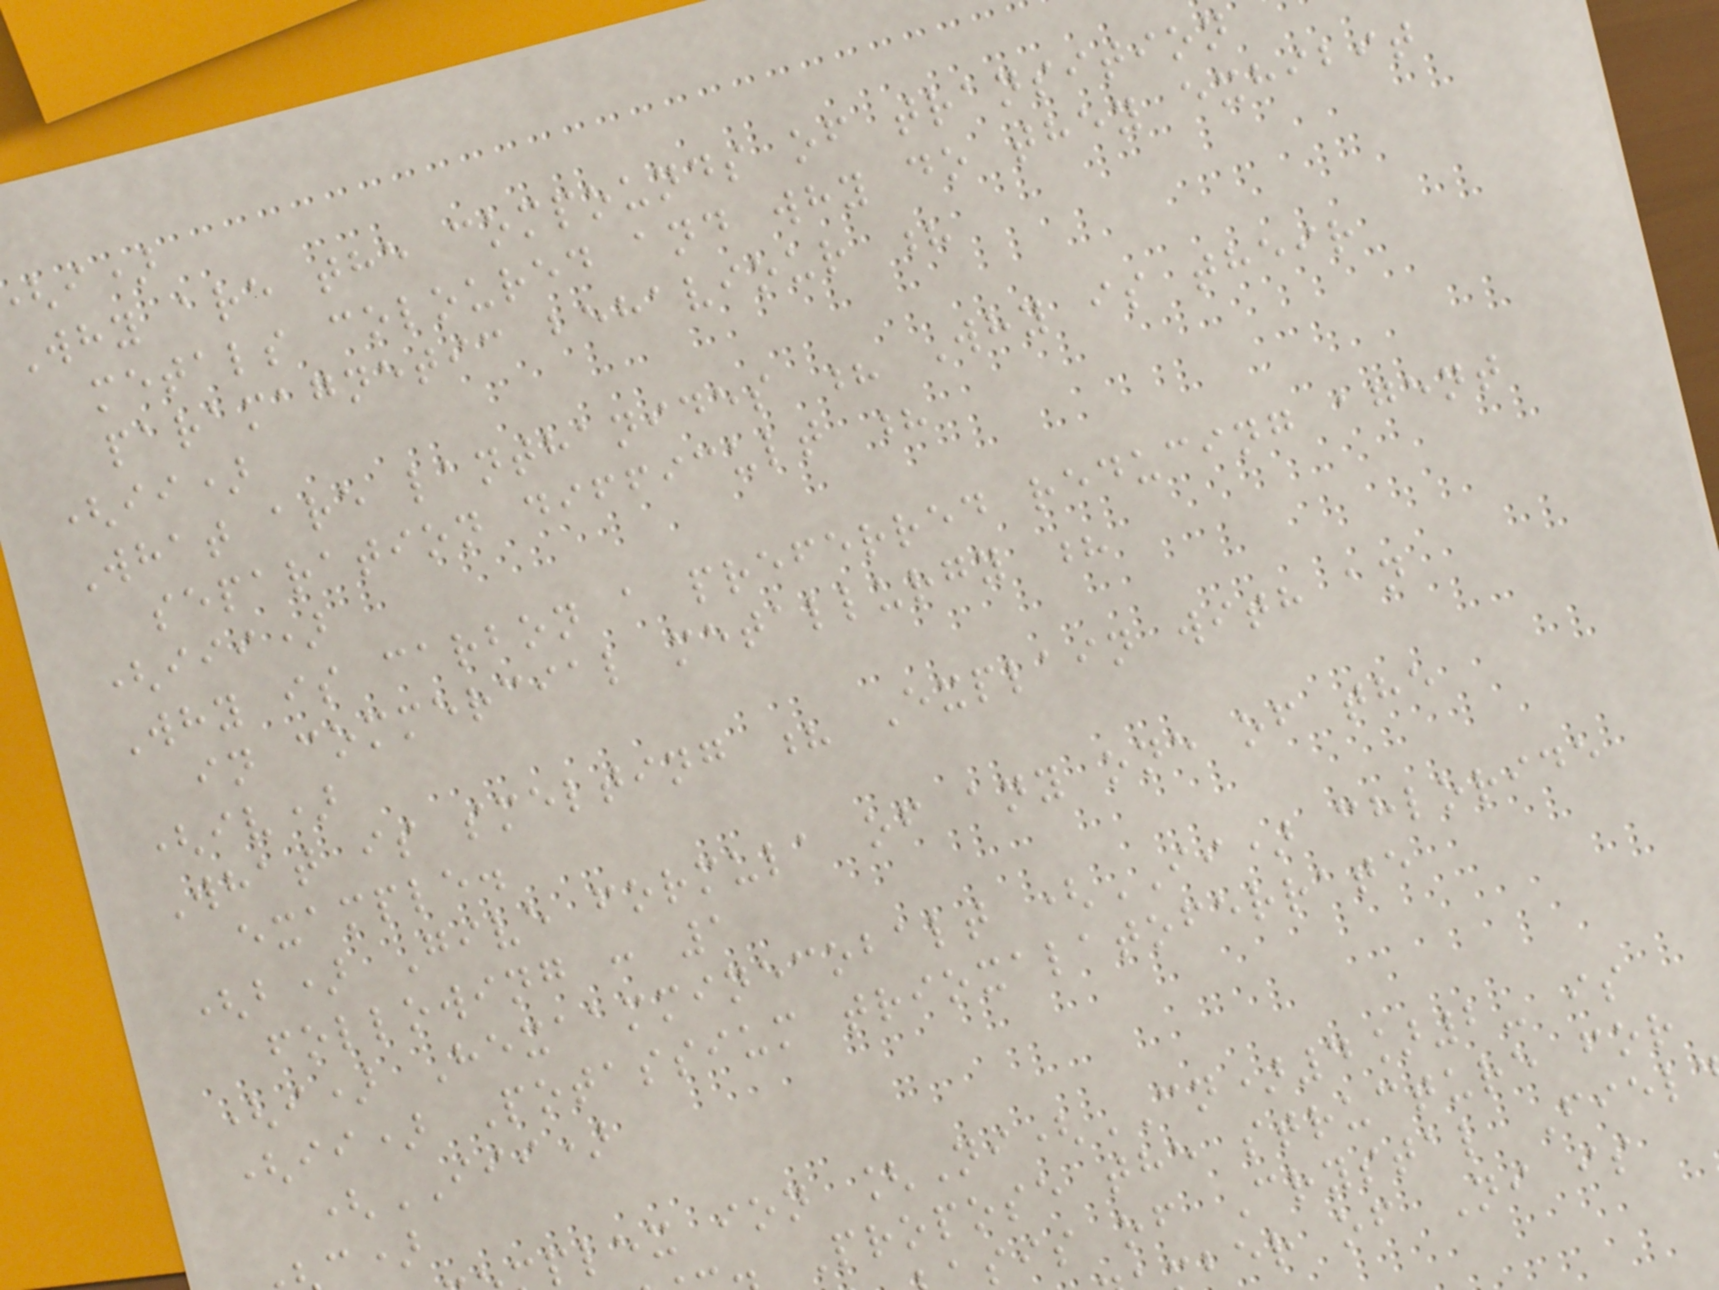Why are the compounds of transition
metals coloured and why do they exhibit
paramagnetic behaviour ?
(ii)
What are lanthanides ? Why is their
separation difficult ?
(iii)
Why is carbon a preferred reducing agent
in commercial metallurgy ?
(iv)
What is smelting ? Explain with an
example.
(b) Give formula of any one of the
following : 1
(i) Hexaamminecobalt (II) chloride
(ii) Potassium trioxalatoferrate
(III)
plex ion [Ni(CN)4]2- is
Propose the structure for
sis of Crystal Fiel
ber of Ni is
